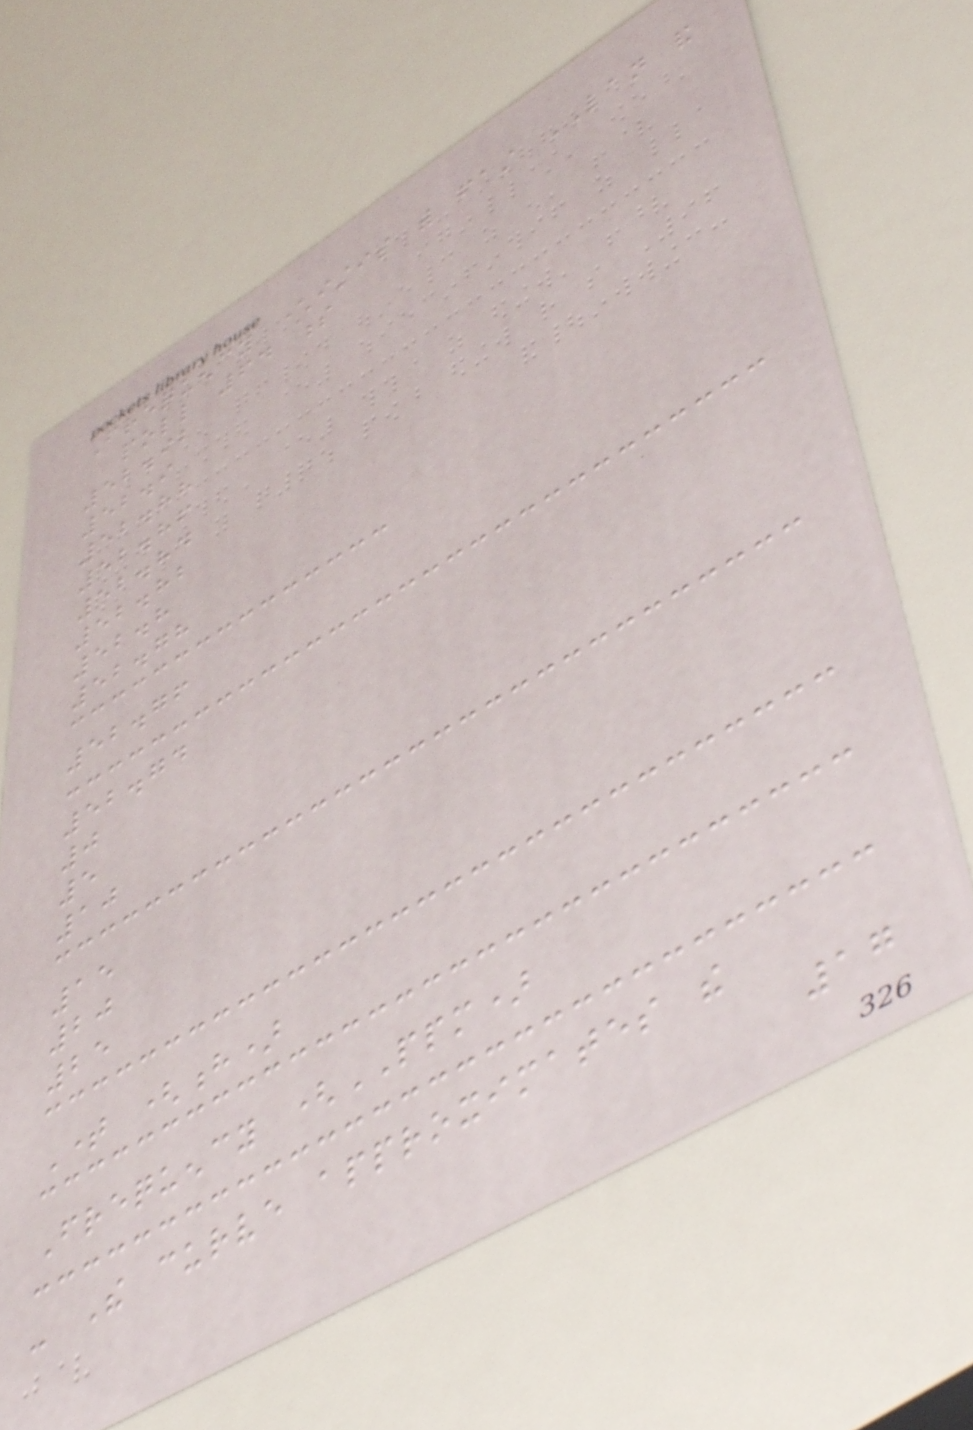Frequency characteristis with fast LAN and
poll 64 s
52.92
52.9
52.88
52.86
52.84
52.82
52.8
52.78
52.76
52.74
0
5
10
15
20
25
Time (h)
Frequency (PPM)
- The curve approximates the
17
